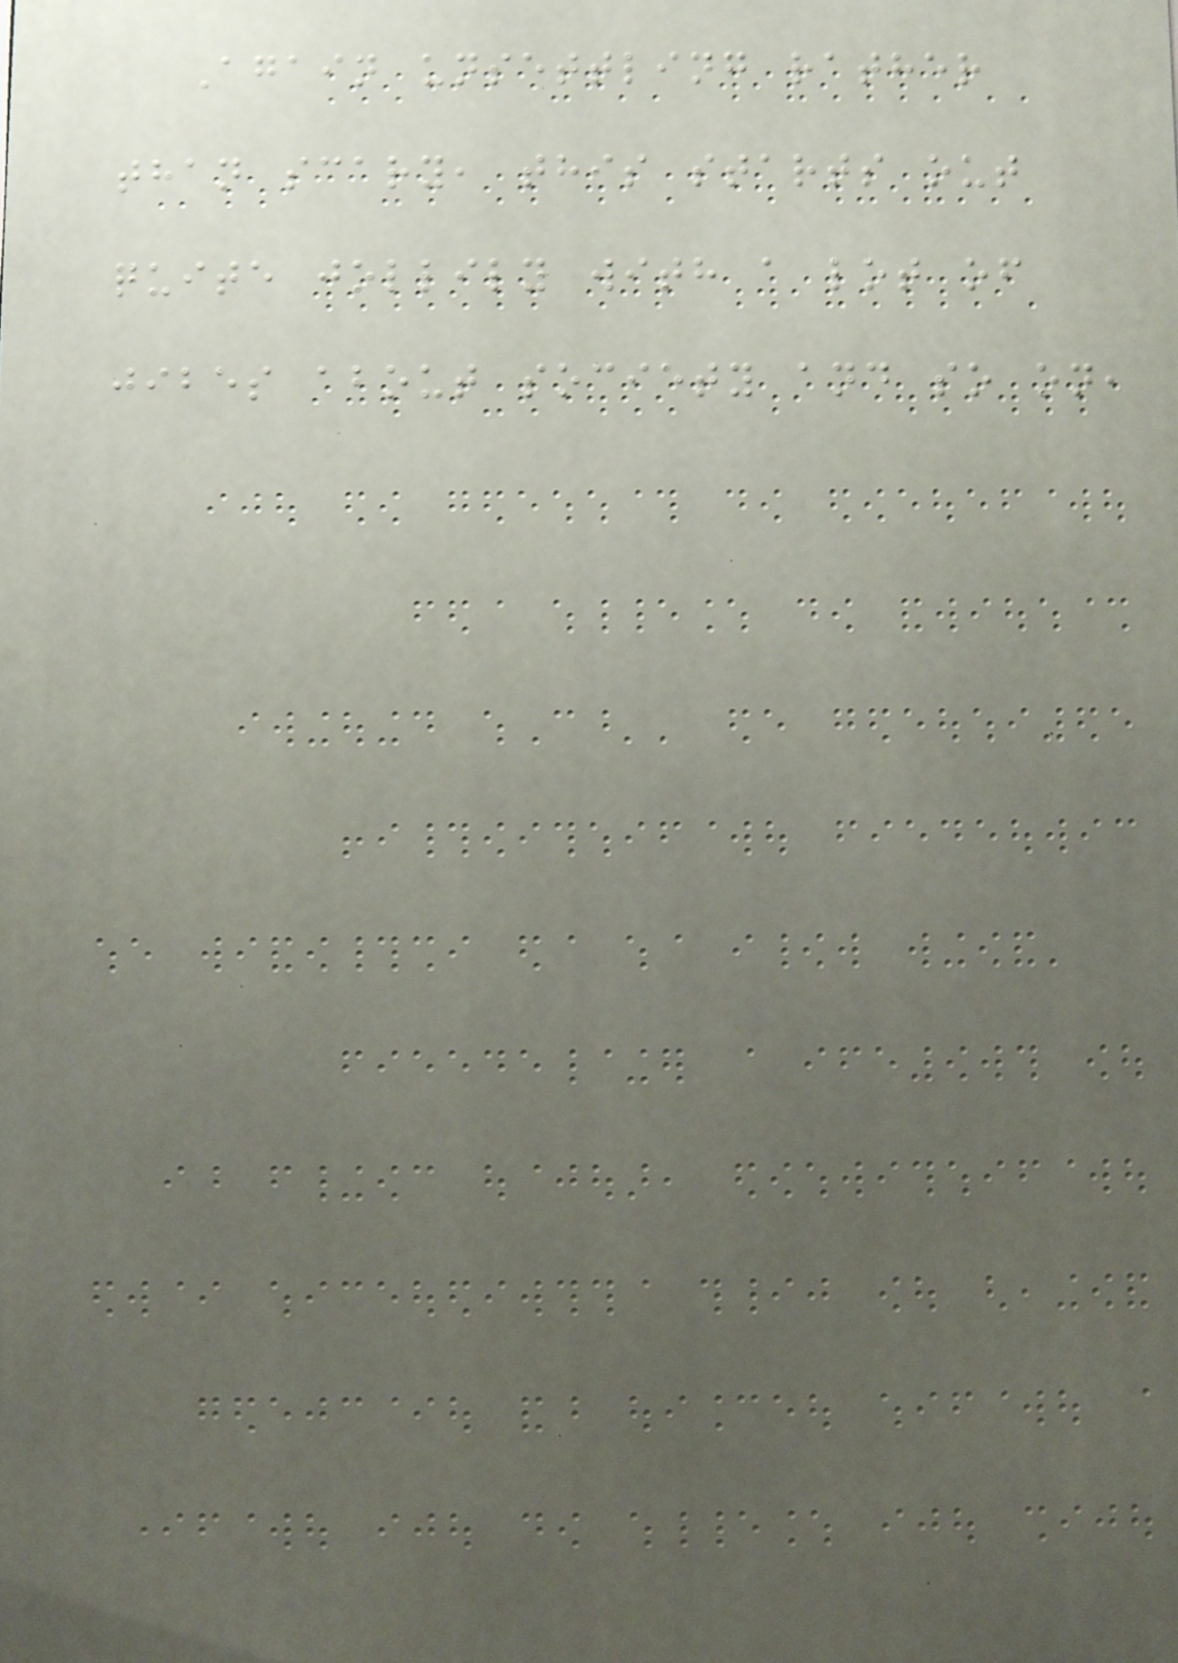Again unsettling rather
than scary, this starts out
quite jollily with a lot of
jibes about society and so on,
